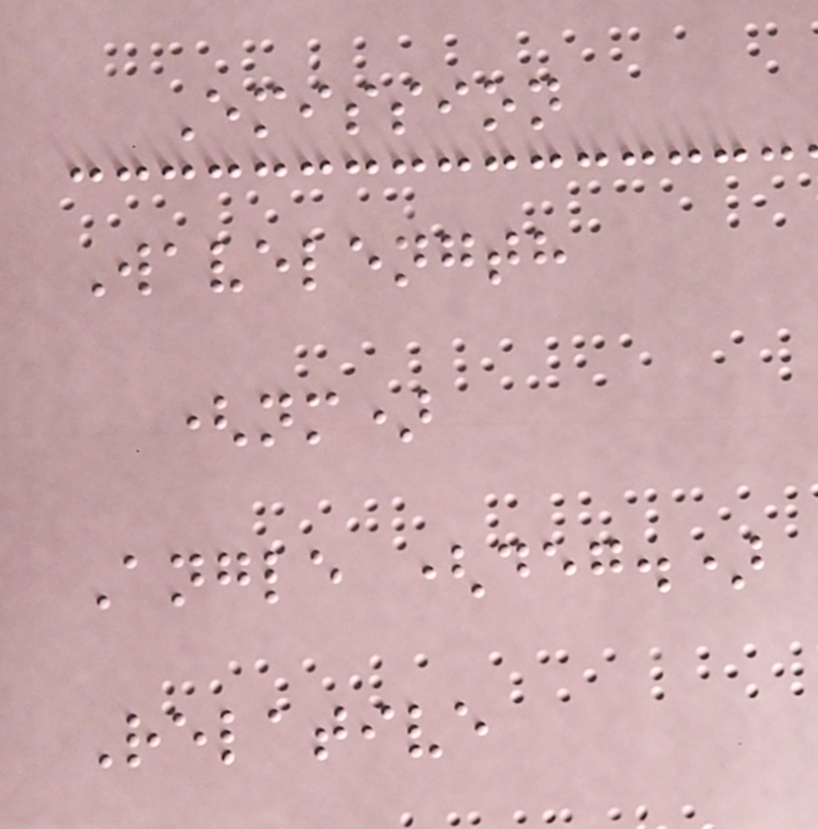Emission
Wavelength
(nm)
Angle (deg.)
Relative
